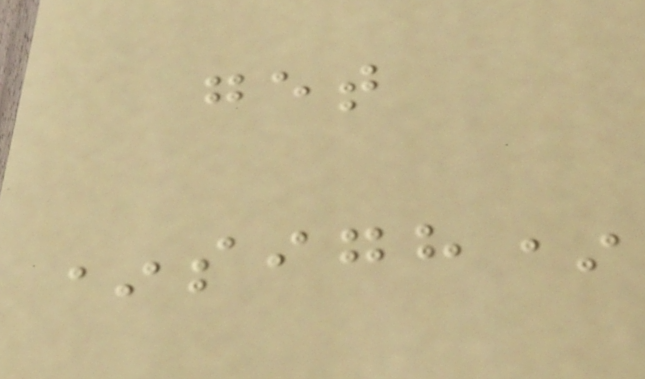get
*sigh*
